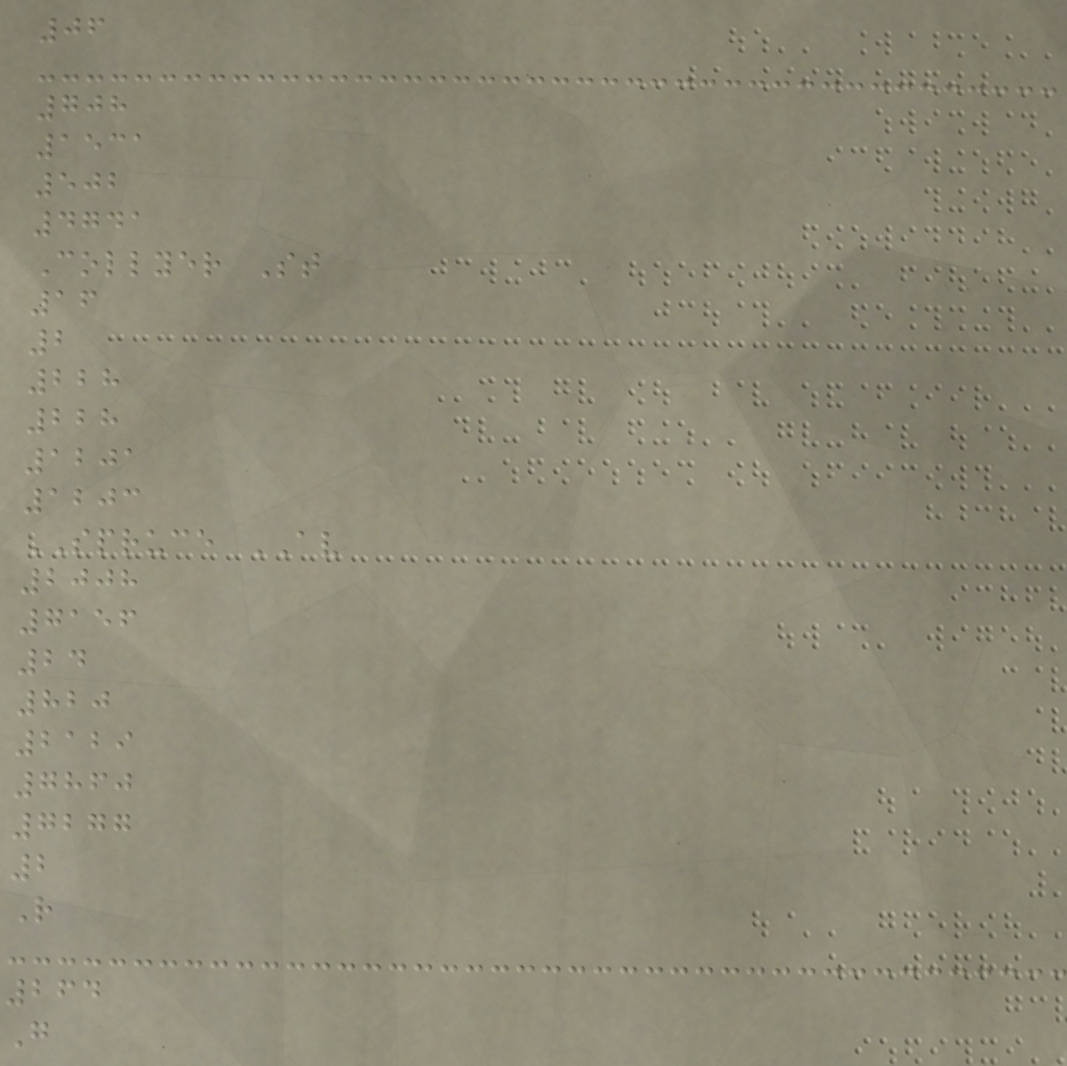06
708
1531
502
4741
Collyer St
16
2
228
228
1201
1203
SPRUCE AV
2008
7156
24
820
2129
7860
7277
2
R
264
G
